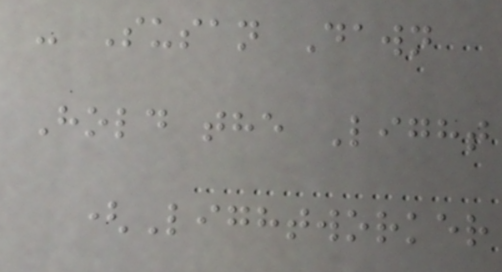- Susan Dawn
Hold the Light
(Lightworker
